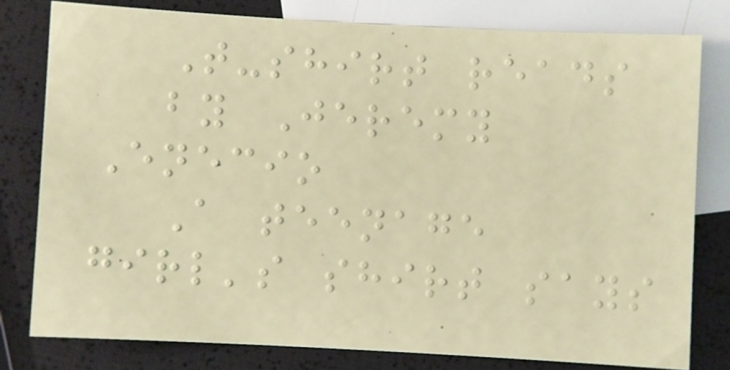T-shirt reads
by Jeremy
Enecio
A teenage
girl's shirt says
